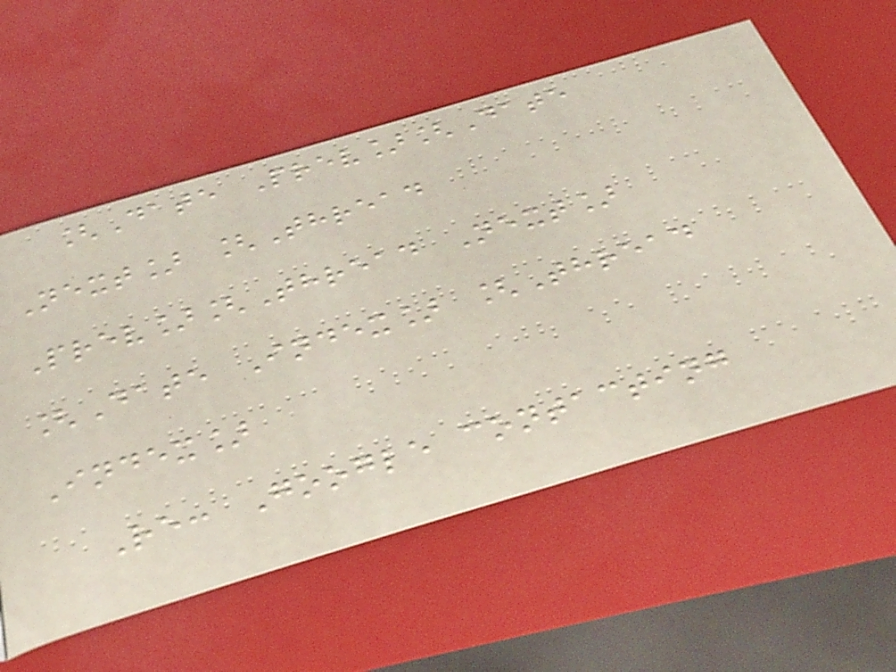[Date Prev][Date
Next] [Thread
Prev][Thread Next]
[Date Index] [Thread
Index]
Re: Google contacting
